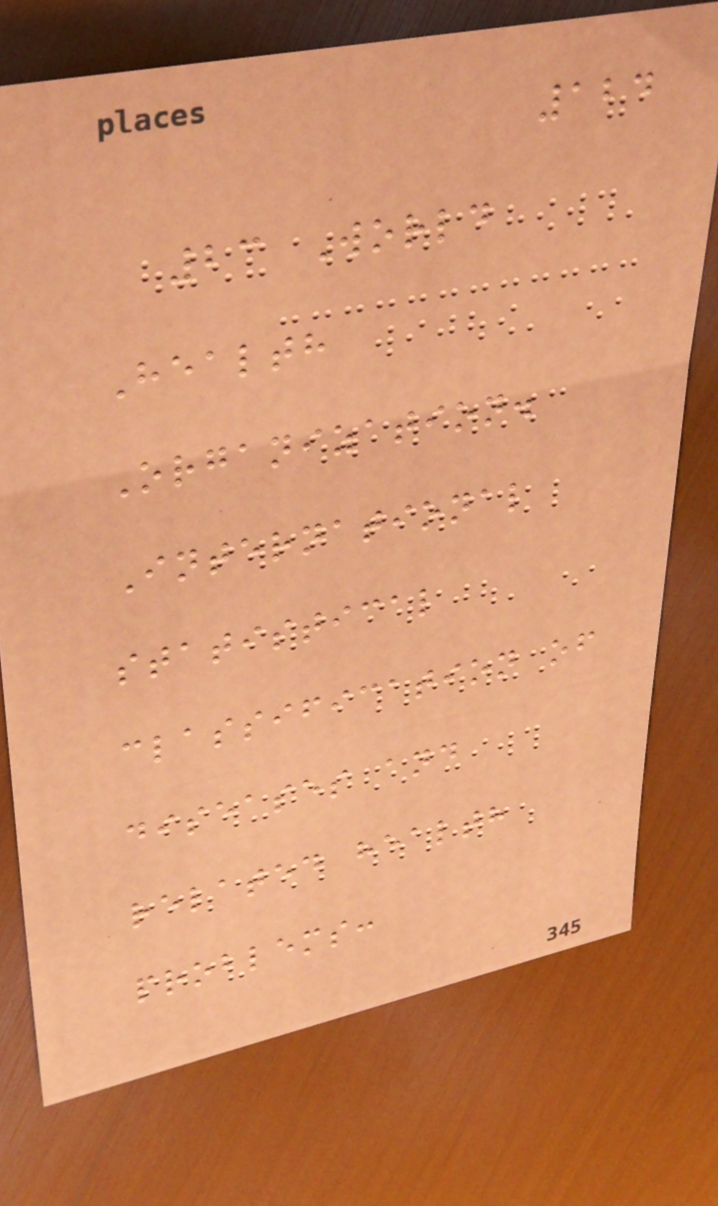124
23 World
Health
Organization.
International
statistical
classification of
diseases and
related health
problems:
